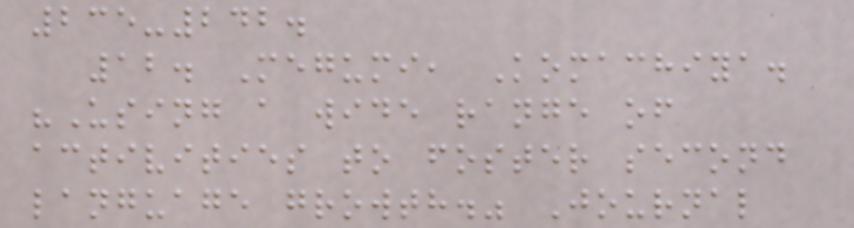235-242.
12. Megumi, Komachiya.
"Using a wide range of
activities to foster second
language growth." Journal
